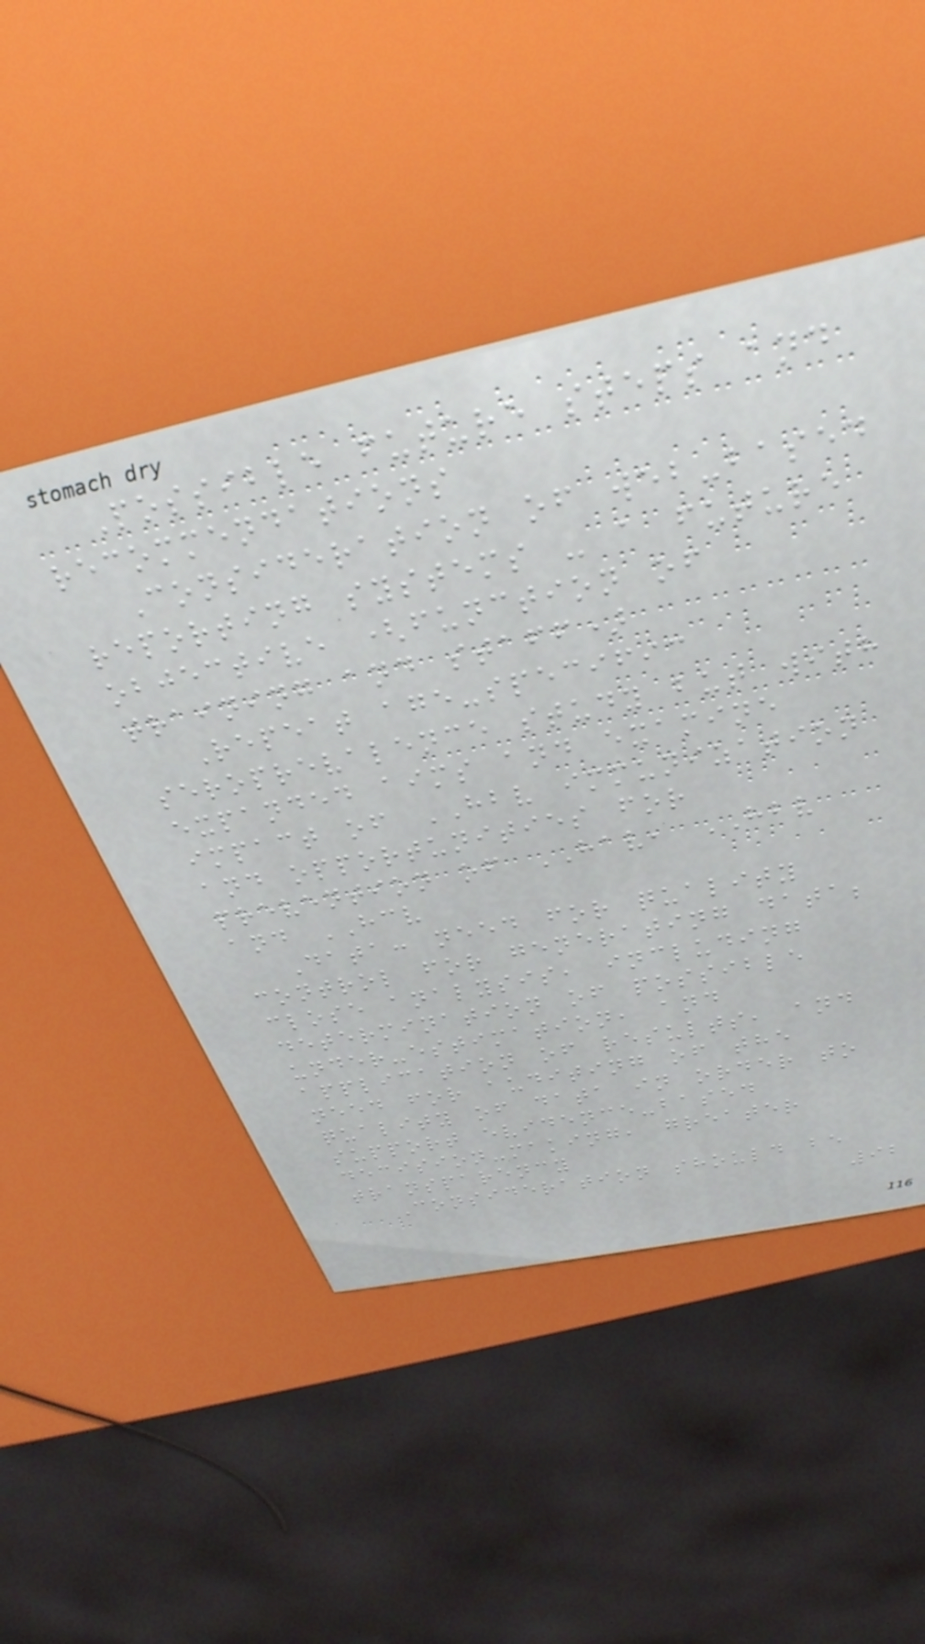Possible future steps and
recommendations
Consideration of web-based
reporting systems - a future
objective (function of
training and staff)
Repeat age-specific
seroprevalence study but with
expanded aims and examine
impact of HBV immunization
and opportunities for
prevention of HAV, HBV
and HCV
Data: need for quality
control for generating data;
close analysis, including
determination of possible
under-estimation, and
application of results, and
need for auditing of the
quality of data in order to
support evidence-based
decision-making, greater
transparency
Consideration should be
92
